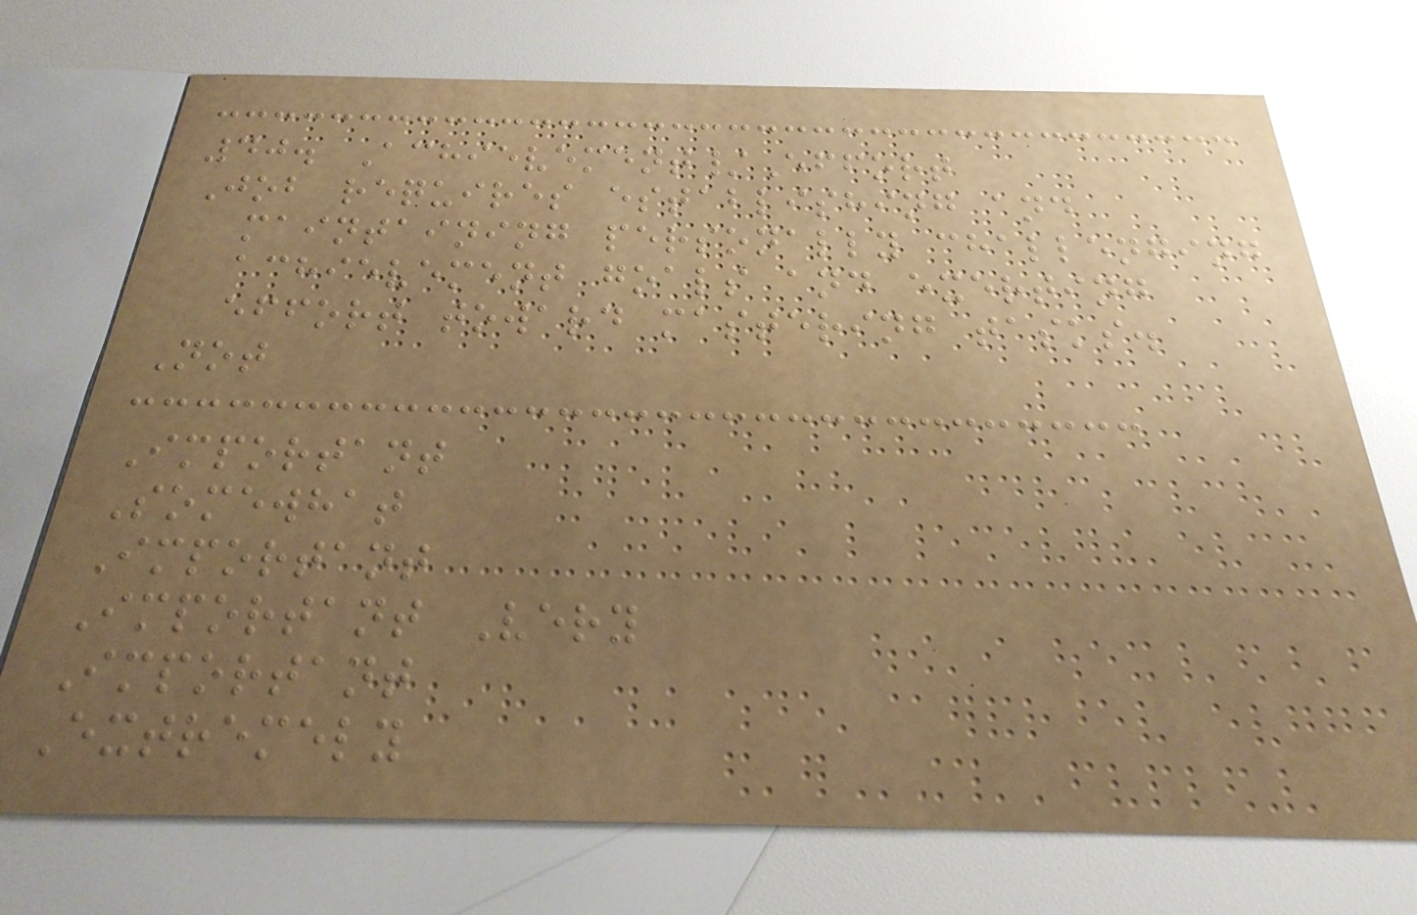40. Achievement/Effort
Job requires establishing and
maintaining personally challenging
achievement goals and exerting
effort toward mastering tasks.
Not
Important
Somewhat
Important
Important Very
Important
Extremely
